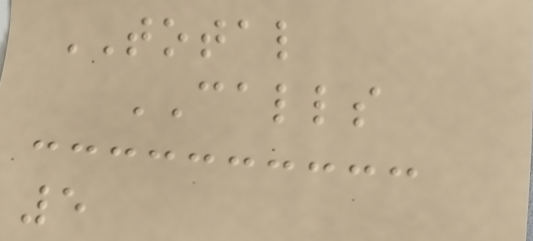TOTAL
CALLS
5
